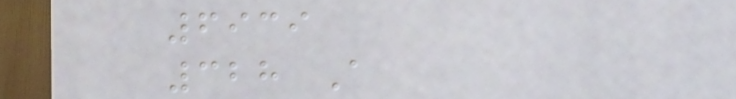6939
328 A
